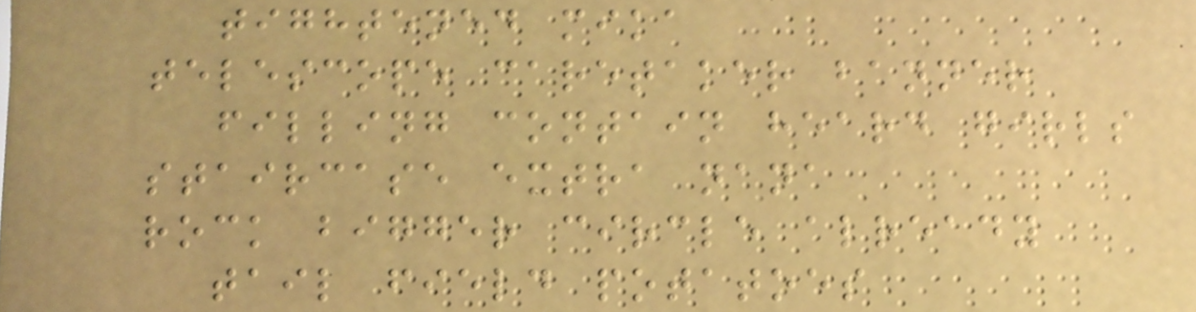tightened mika
telescope caretaker banner
filling contain heard girls
staircase extra nana
rock bigger circle already
tail field potatoes
